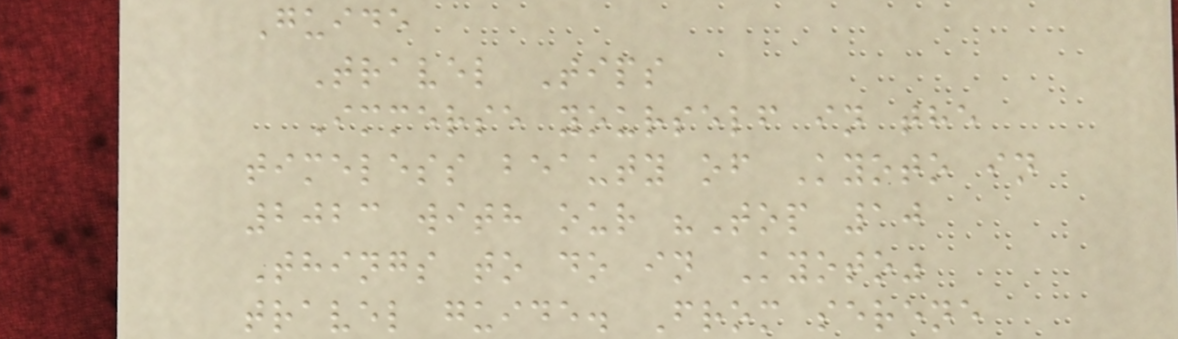Guide
Travel Tips
Immerse yourself in the
timeless beauty of Kyoto in
2023 with our "Top 10
Things to do in Kyoto"
travel guide. From serene
